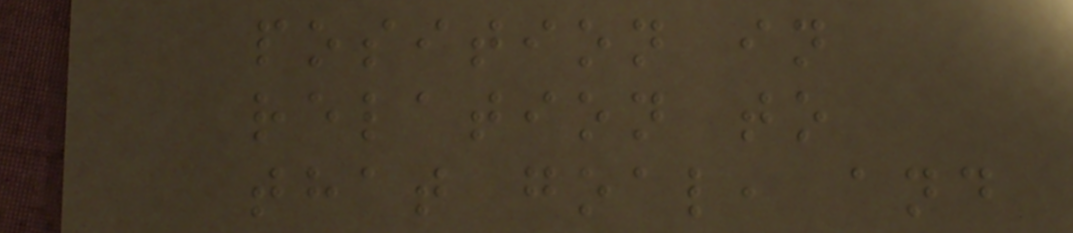position in
relation to
that goal, and
